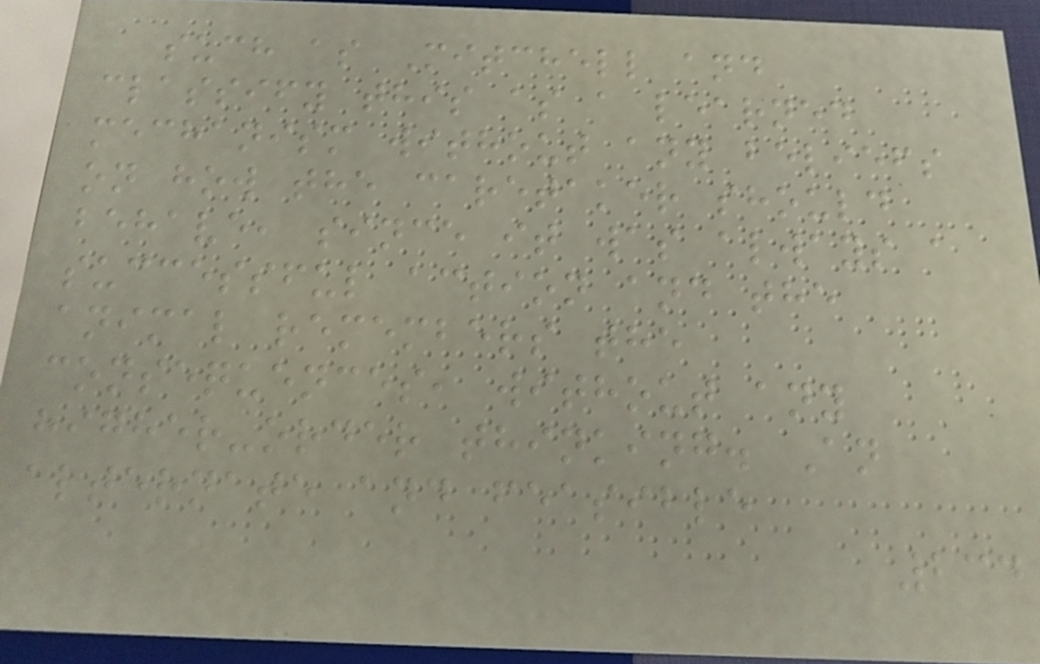such as Mitchell and
classify this as a learned
mechanism without any beliefs
on how the caretaker should
behave, since it was always a
successful action and the
animal remembers the
consequences, without any
higher-order thinking. An
alternate and feasible
234
